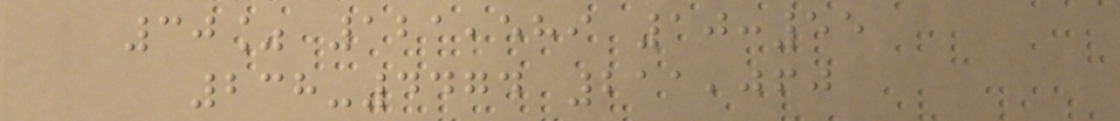30% 121,589 10:55
238-4474 211,060
